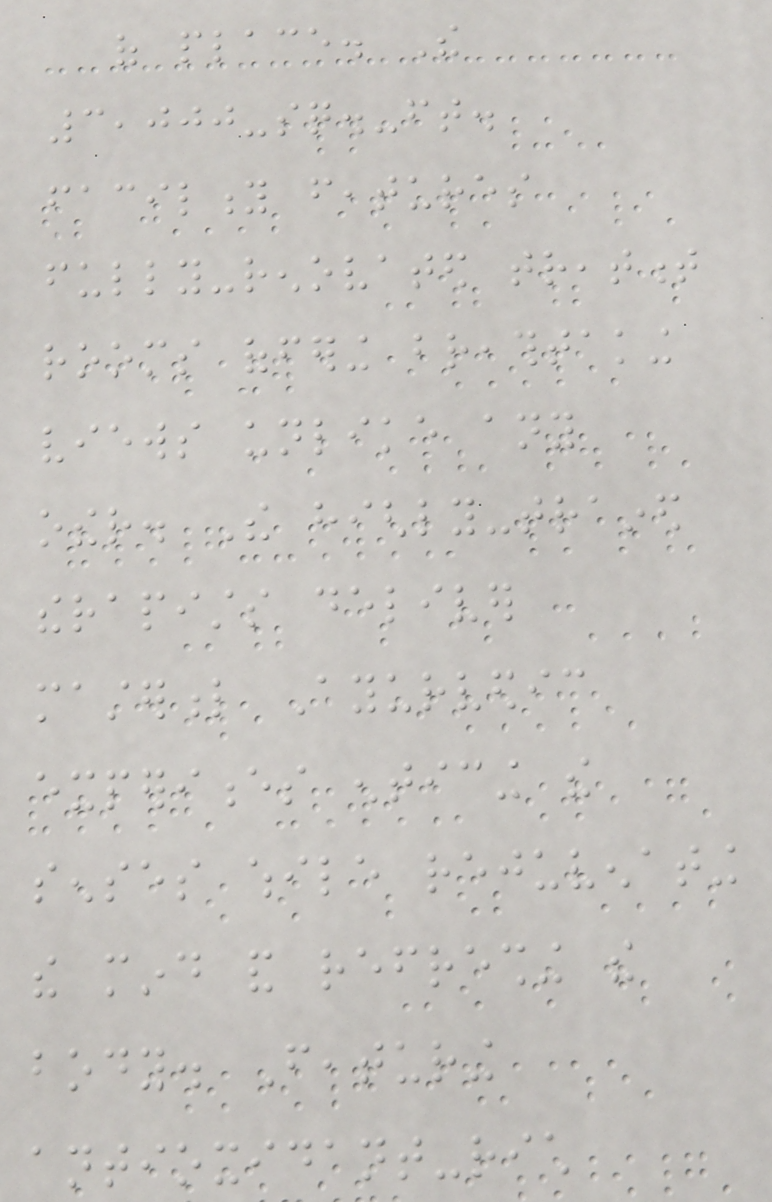of place. The
3,000-sq.-ft.
facility features
fully-renovated treatment
rooms offering breathtaking
views unlike any
other. The highly-trained
therapists deliver
masterful Ayurvedic
experiences enticing the
senses while rejuvenating
the mind and refreshing the
body. Featuring
antioxidant-rich
